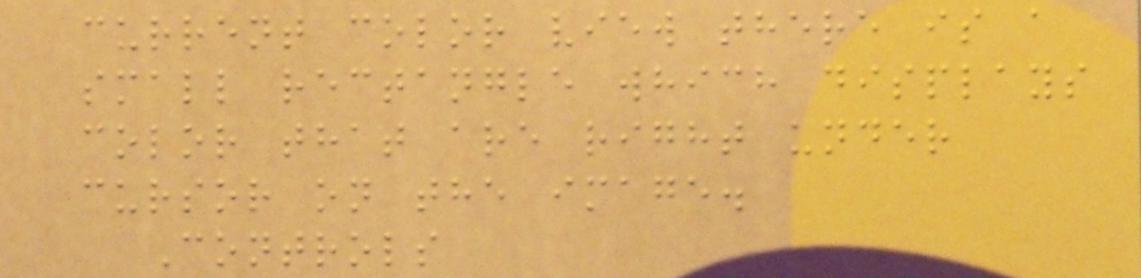current color view there is a
small rectangle which displays
color that are right under
cursor on the image.
Controls
